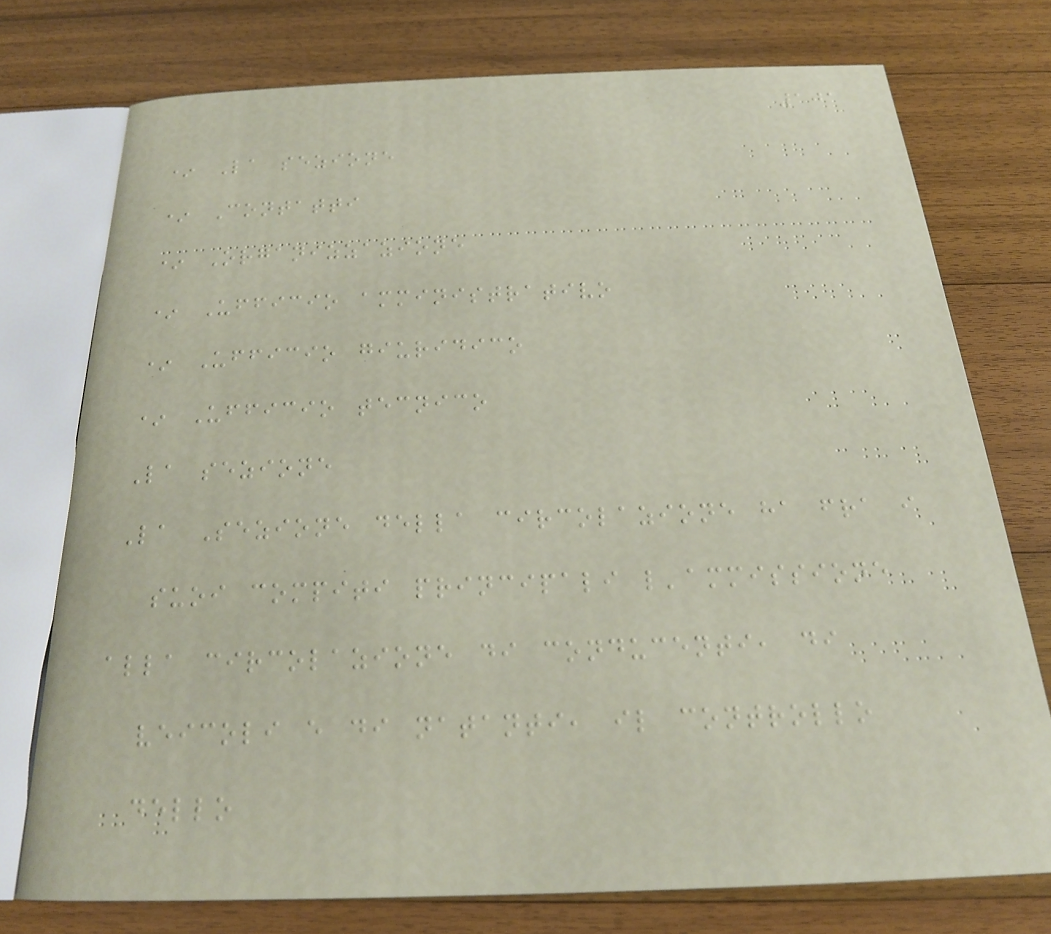101
* La sezione
* Contatti
* Organizzazione
* Ufficio amministrativo
* Ufficio giuridico
* Ufficio tecnico
La sezione
La Sezione della circolazione ha fra i
suoi compiti principali l'ammissione
alla circolazione di conducenti, di
veicoli e di natanti, il controllo
dello
